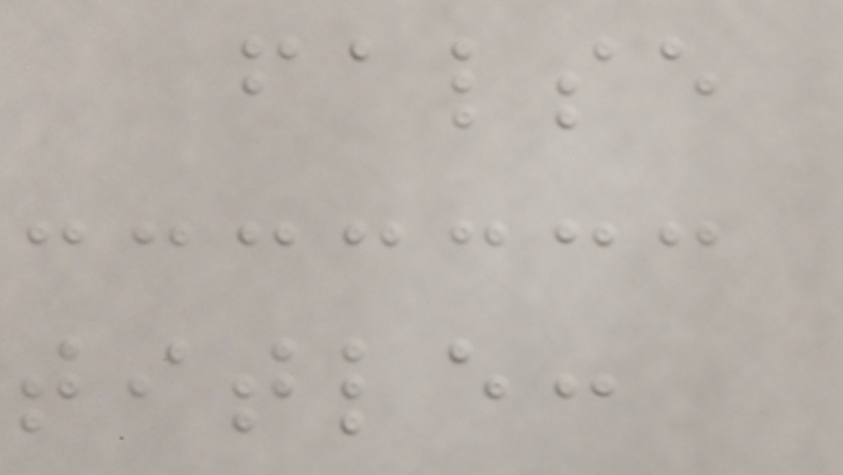false
title:
